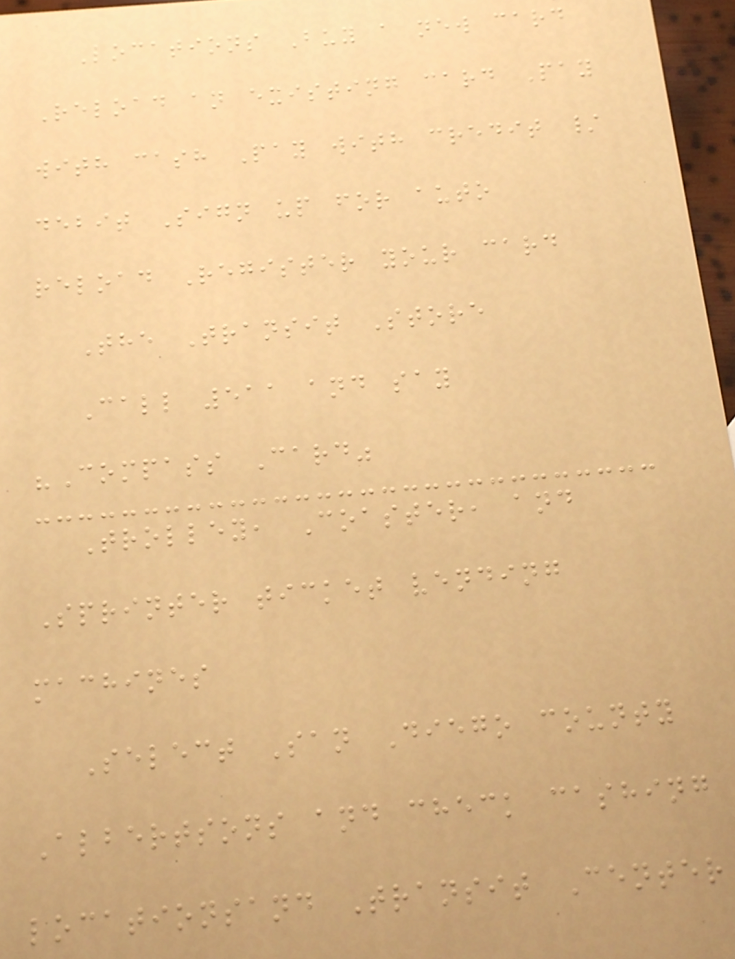Locations Buy a new card
Reload an existing card Pay
with cash Pay with credit /
debit Sign up for auto
reload Register your card
The Transit Store
Call 511 and say
"Compass Card"
Trolley, Coaster, and
Sprinter ticket vending
machines
Select San Diego county
Albertsons and check cashing
locationsand Transit Center
